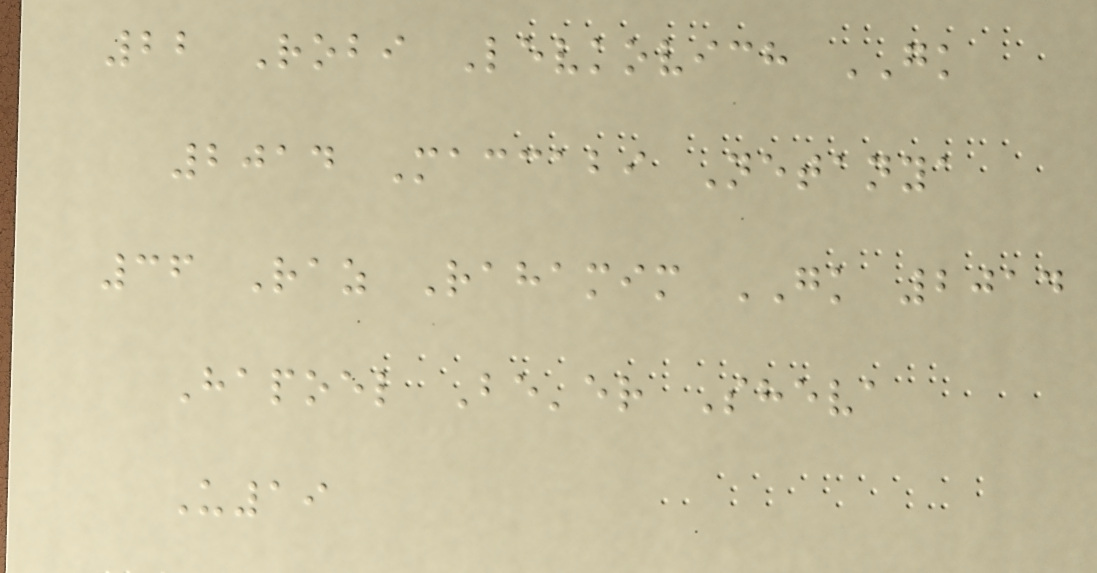22 Robi Levkovich GK
2014 Maccabi Netanya
36 Raz Rahamim GK 2014
Hapoel Be'er Sheva
U19
